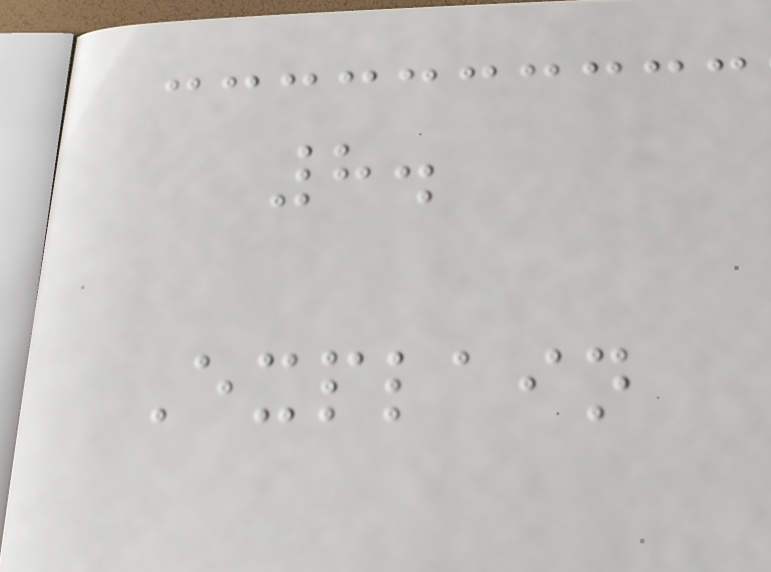8.
Explain
